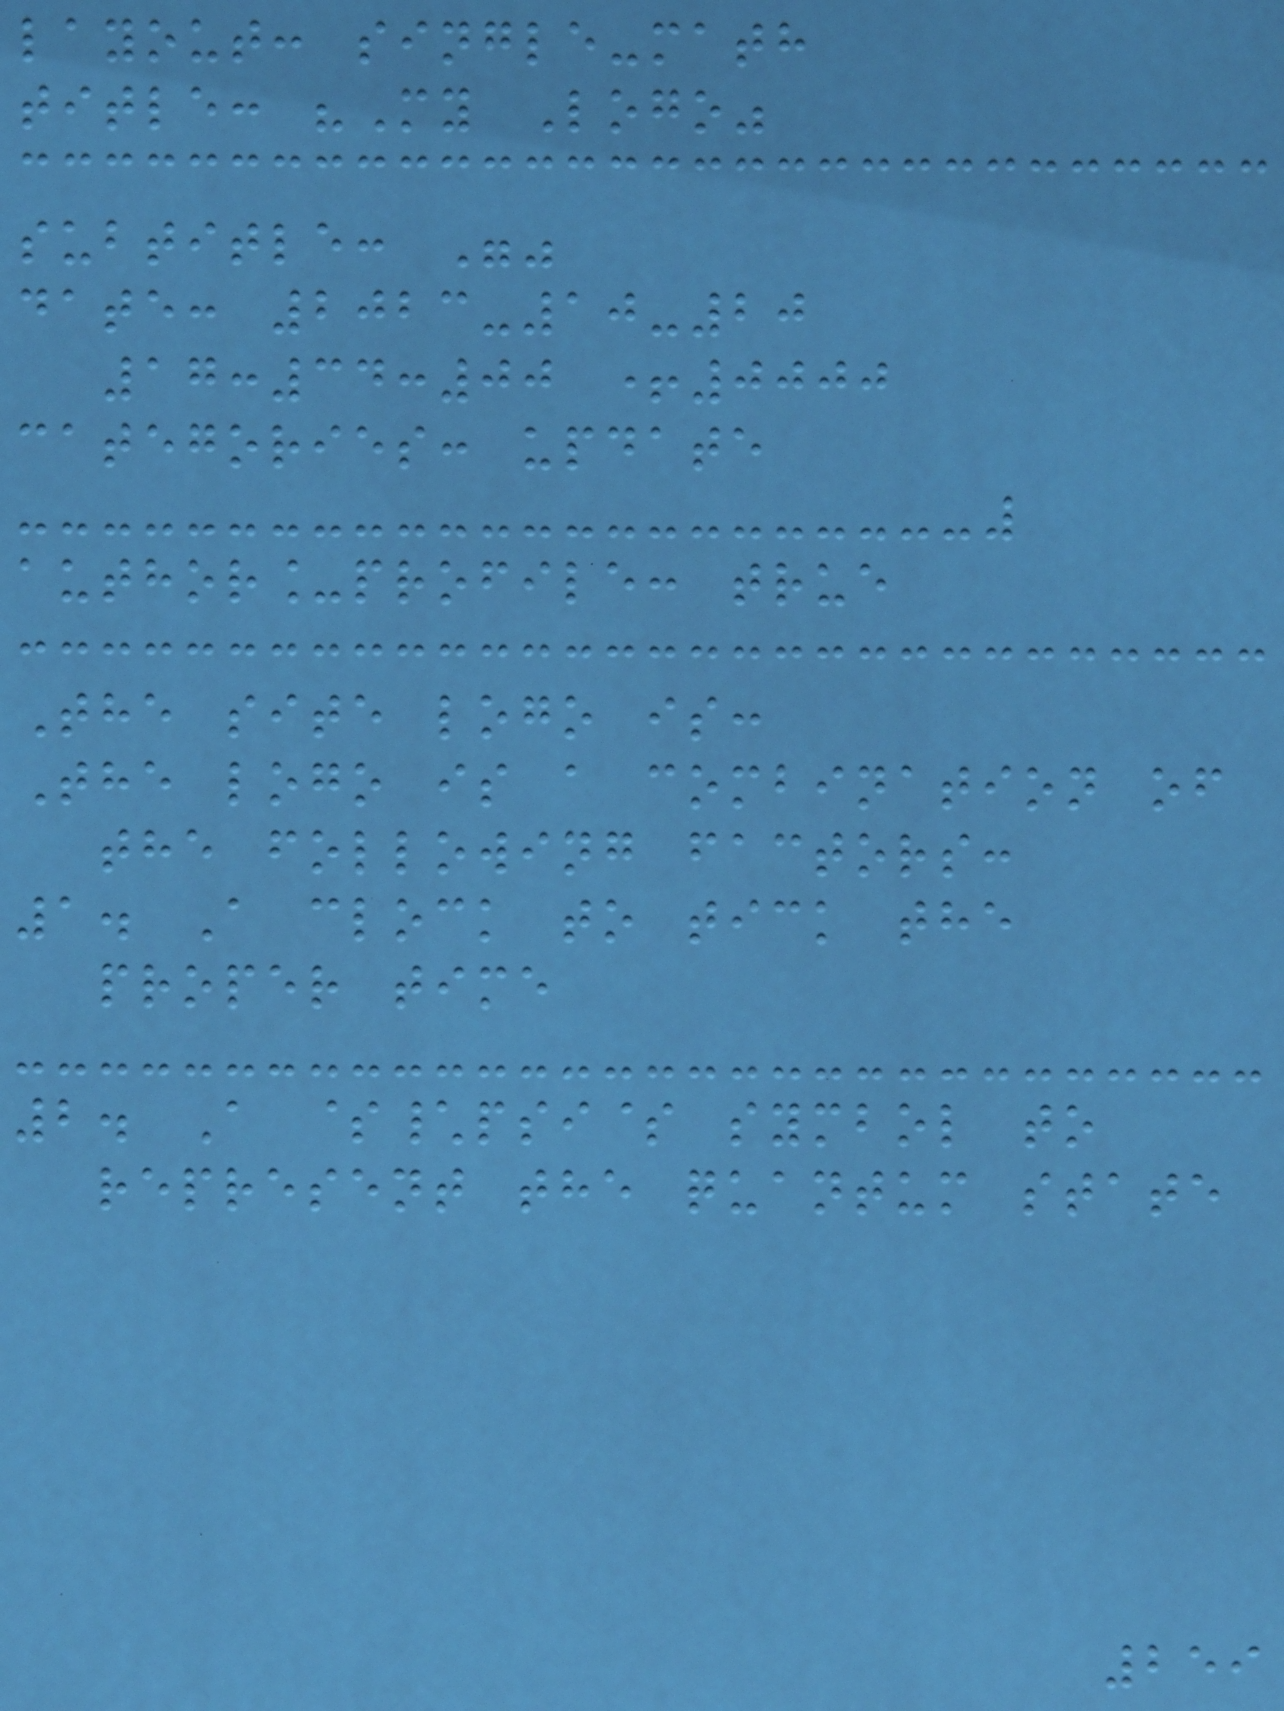layout: single-math
title: "My Logo"
subtitle: ""
date: 2023-10-20
17:34:00 +0000
categories: update
author_profile: true
The site logo is:
The logo is a combination of
the following factors:
1. A clock to tick the
proper time
2. A $\psi$ symbol to
represent the quantum state
259
